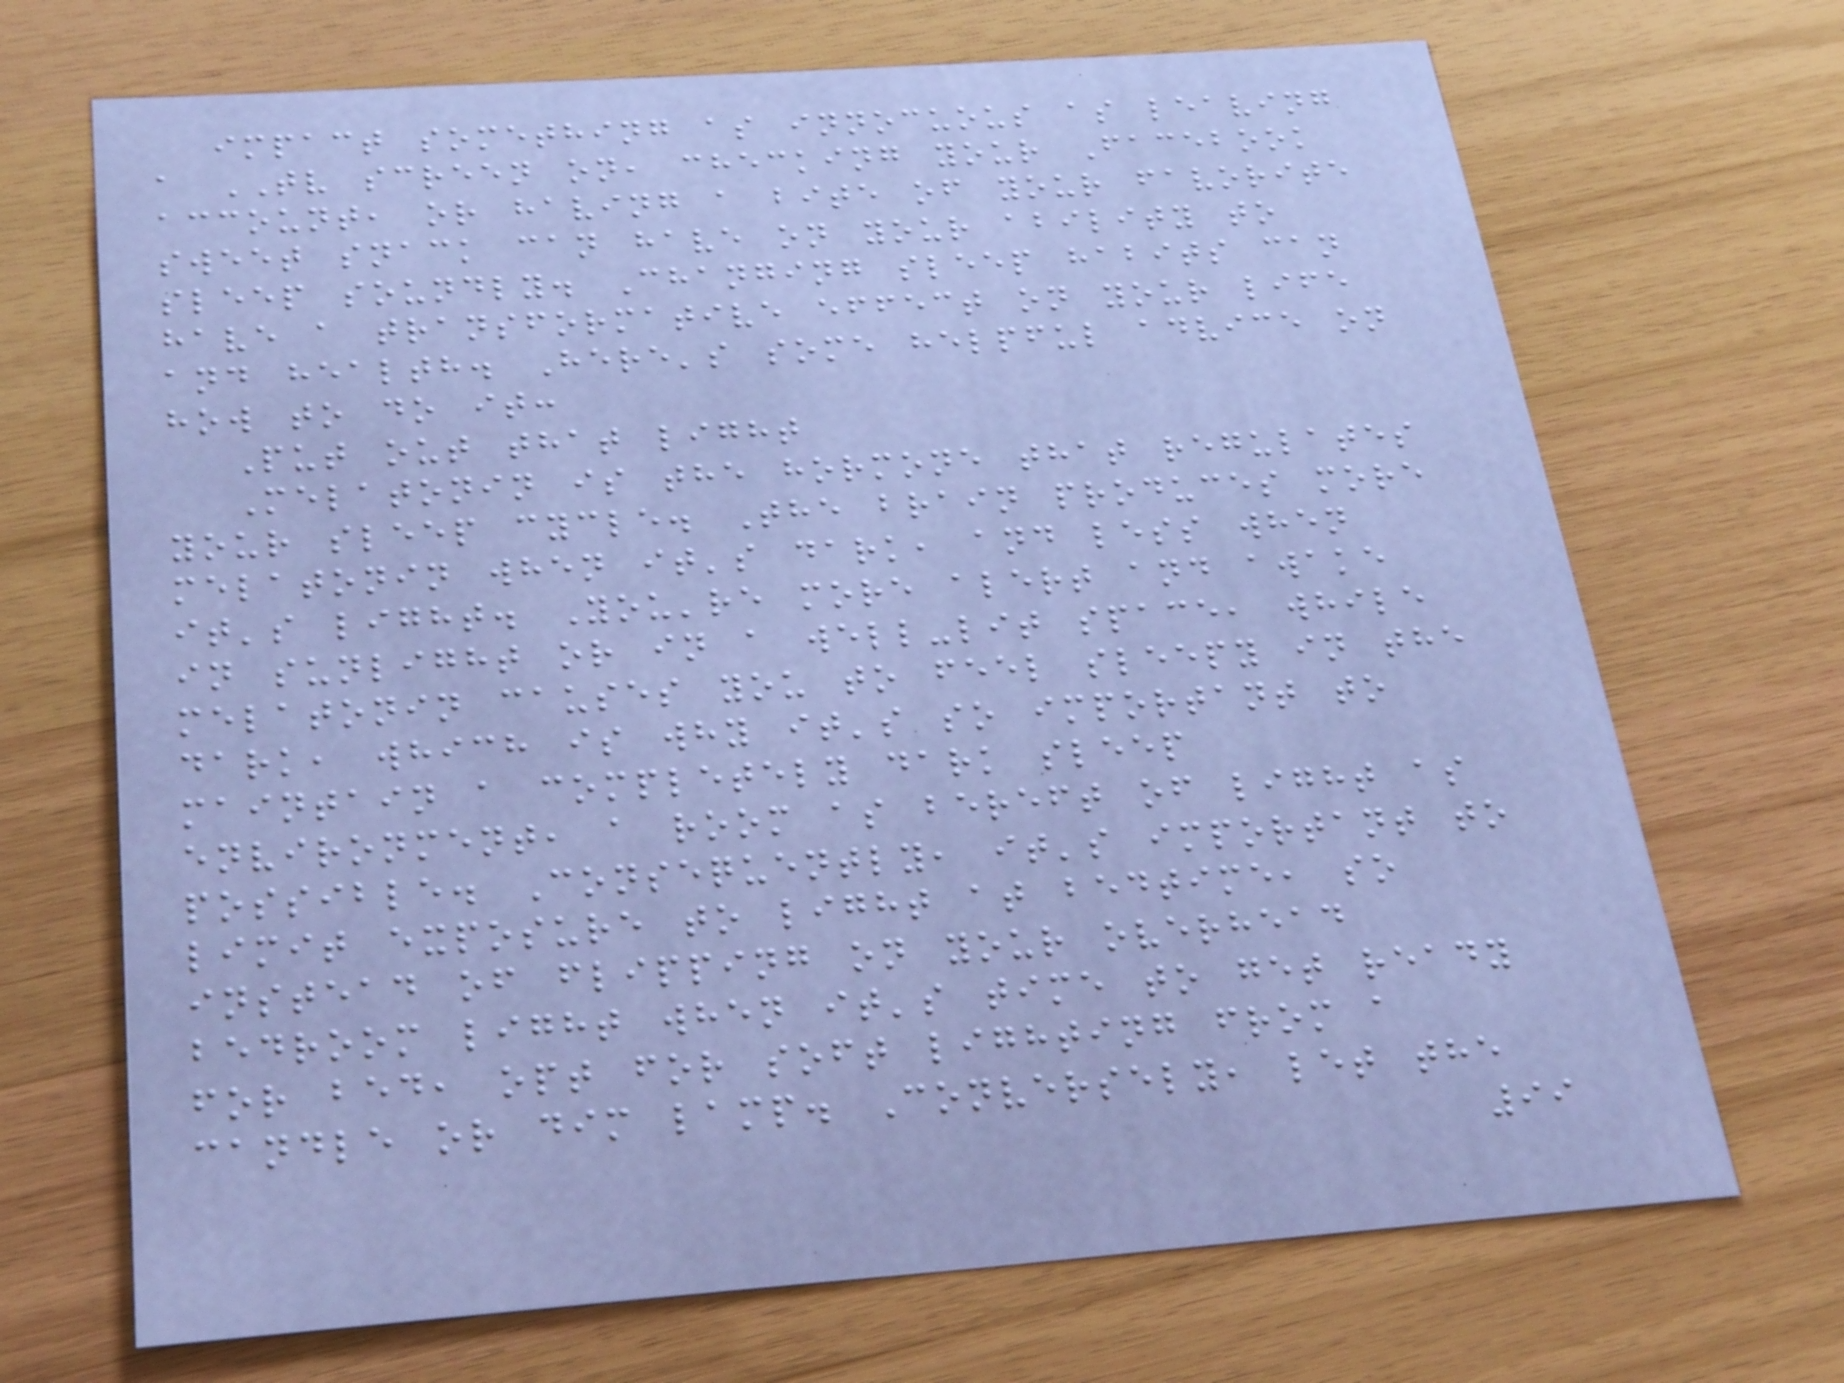impact something as innocuous as leaving
a TV screen on, checking your Facebook
account, or having a bite of your favorite
sweet snack can have on your ability to
sleep soundly. Changing sleep habits can
have a transformative effect on your life
and health. Here's some helpful advice on
how to do it:
Put out that light
Melatonin is the hormone that regulates
your sleep cycle. The brain produces more
melatonin when it's dark, and less when
it's light. You're more alert and awake
in sunlight or in a well-lit space, while
melatonin causes you to feel sleepy in the
dark, which is why it's so important to
maintain a completely dark sleep
environment, a room as bereft of light as
possible. Consequently, it's important to
limit exposure to light at bedtime, so
instead of flipping on your overhead
bedroom light when it's time to get ready
for bed, opt for soft lighting from a
candle or dim lamp. Conversely, let the
99
